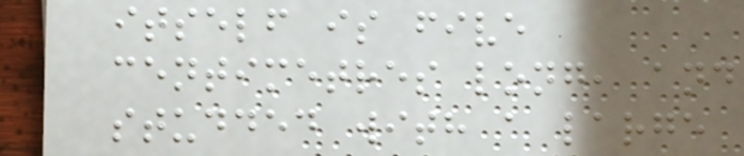itself is five
centimetres long, and
studded with a large
